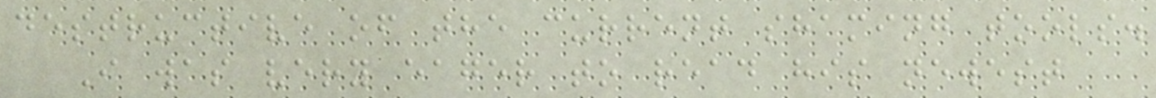destructive of the current shaming tools.
I was very eager to read his newest
